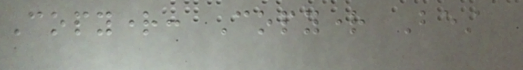Copyright: Copyright Best
